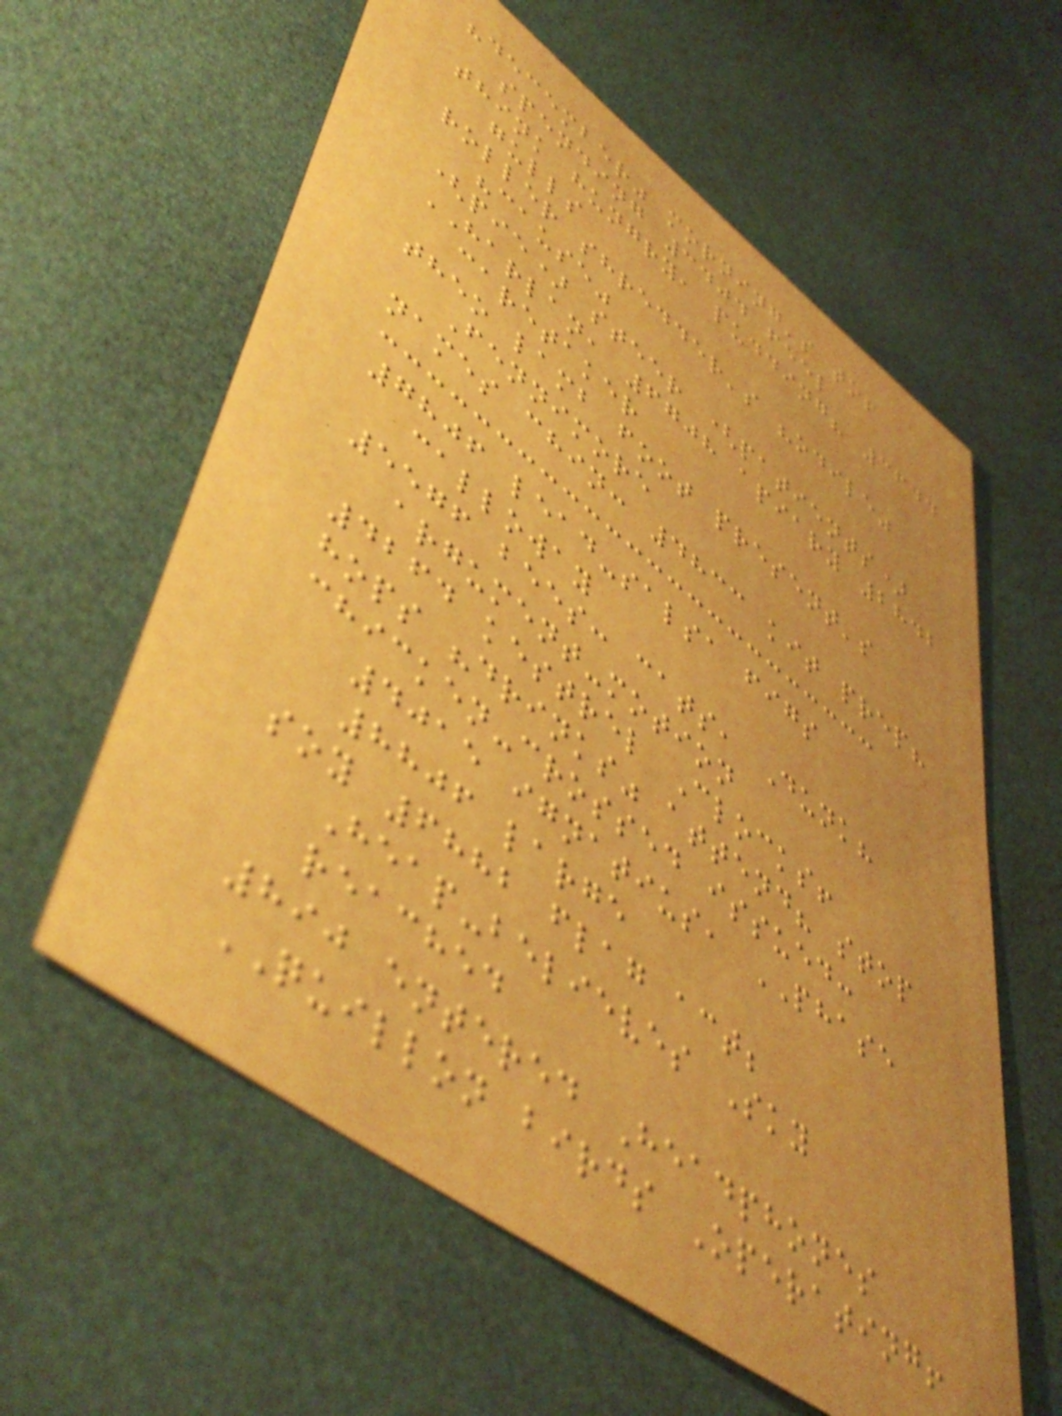"december" morning's to!
spending 3404 feel
think hungry, pudding? 3644
gulls
roller shredder's "odile"
"cause"
(pie) steer (patients)
HARLAN, 6708 apiary 2842
caretaker
theo lamb foot present's
Fennimore
names chin: 4833 kit prep?
7806 lead-salsa figs
calloway
5576 bees: cats, Dunk?
argument-motion
4264 kestrel Clocks!
hops "drinks" attend? stop
chicken-crossed issued:
4015 ignatius, PHASE
8806 large
soy 6882 flag act;
Heap-believes Sky
reached
890 entered Headphones
QUILLON birds Operating!
